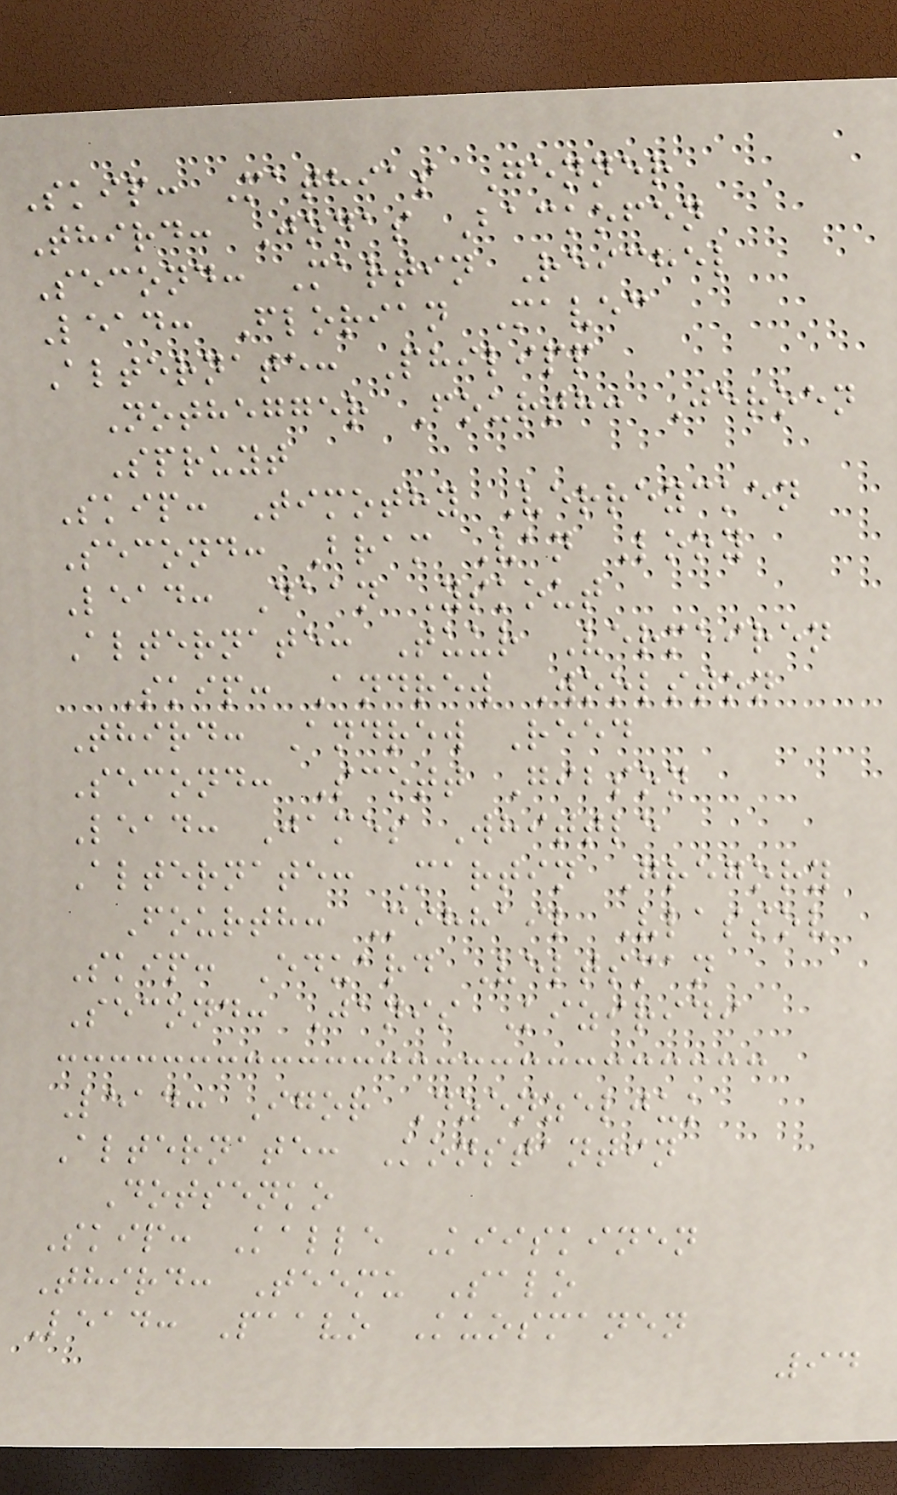Skip: Mathias Genner
Third: Jonas Backofen
Second: Martin Reichel
Lead: Florian Mavec
Alternate: Philipp
Nothegger Fourth: Jeroen
Spruyt
Skip: Timothy Verreycken
Second: Bram Van Looy
Lead: Daan Yskout
Alternate: Tuur Vermeiren
Skip: Andrew Woolston
Third: Andrew Reed
Second: Scott Gibson
Lead: James Whittle
Alternate: Martin Gregory
Fourth: Mihhail Vlassov
Skip: Eduard Veltsman
Second: Janis Kiziridi
Lead: Igor Dzenzeljuk
Alternate: Konstantin
Dotsenko
Skip: Kalle Kiiskinen
Third: Teemu Salo
Lead: Paavo Kuosmanen
94
